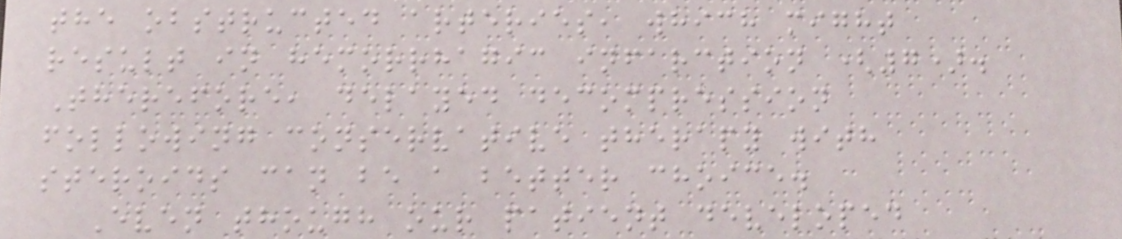the obstructed arteries, which might
result in hemorrhagic infarction (7).
Therefore, delayed decompression
following conservative therapy with
steroids can be a better choice.
Even though our patient developed
